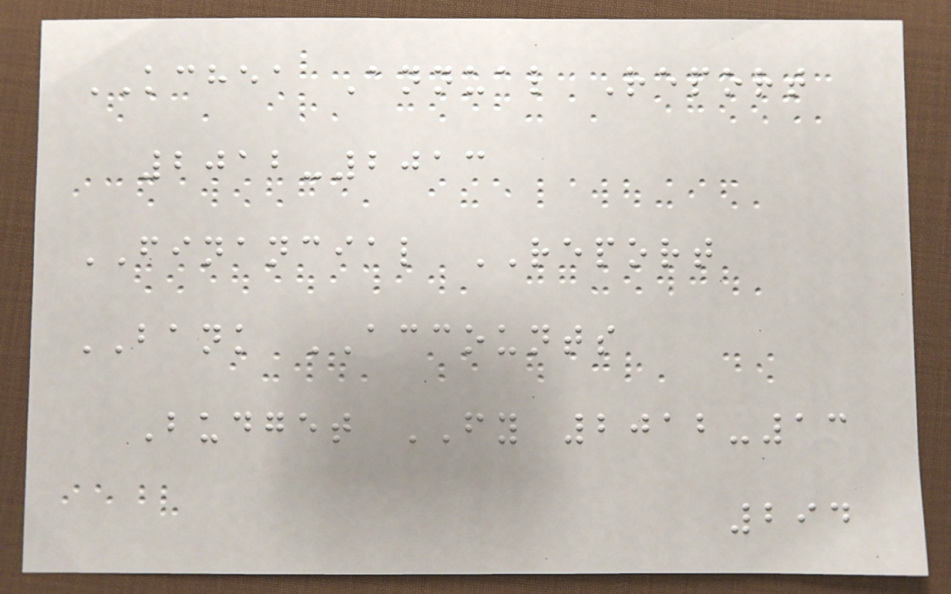KCHEA Annual Report
2012-2013
FINANCIAL REPORT
BANK ACCOUNTS
Budget FY 2012-13
294
